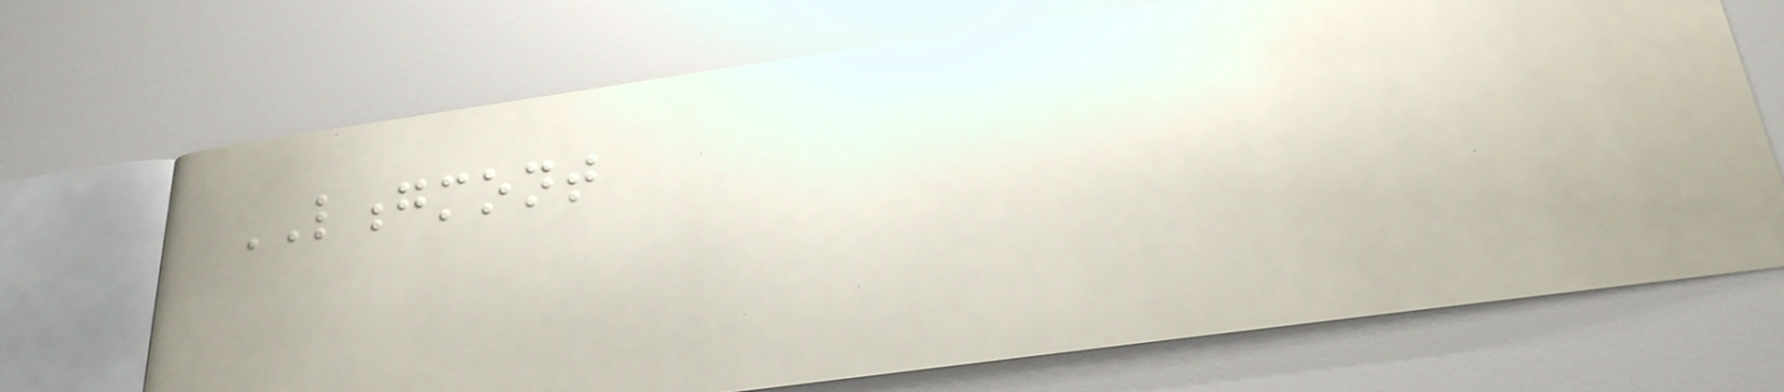LONGMONT
